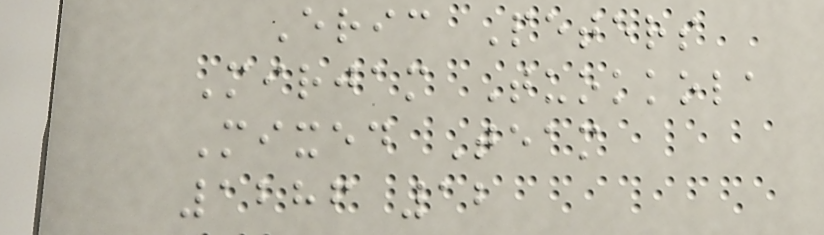Eric Peters
Mirjam Tuokkola
Mixed Team
1286 12
